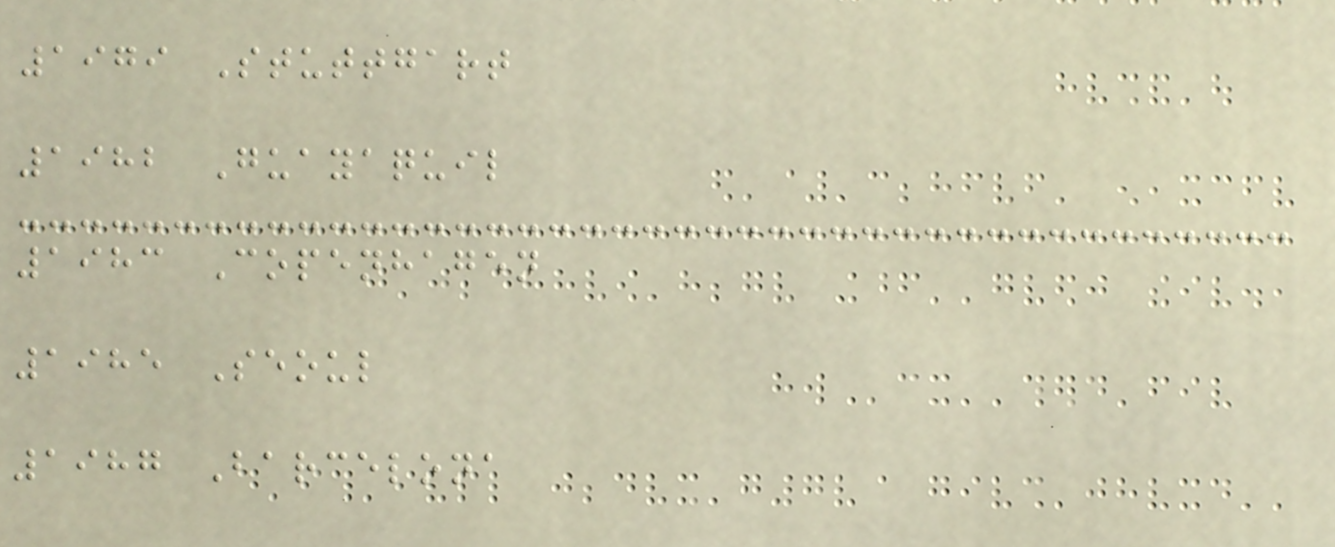1979 Stuttgart
1982 Guayaquil
1983 Copenhagen
1985 Seoul
1987 Barcelona
